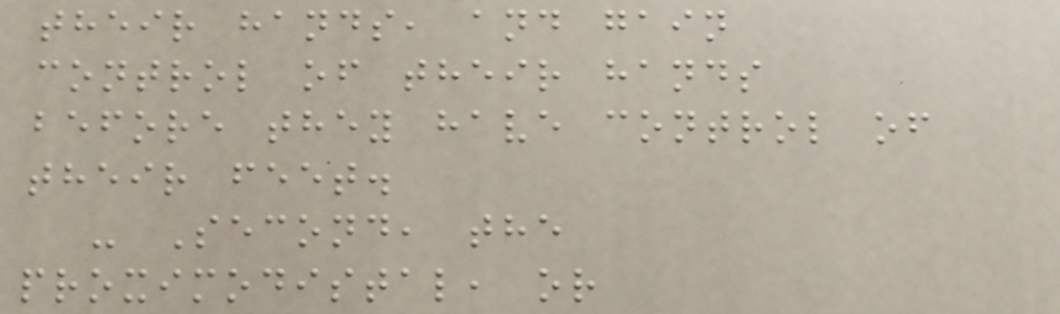their hands, and gain
control of their hands
before they have control of
their feet.
- Second, the
proximodistal, or
